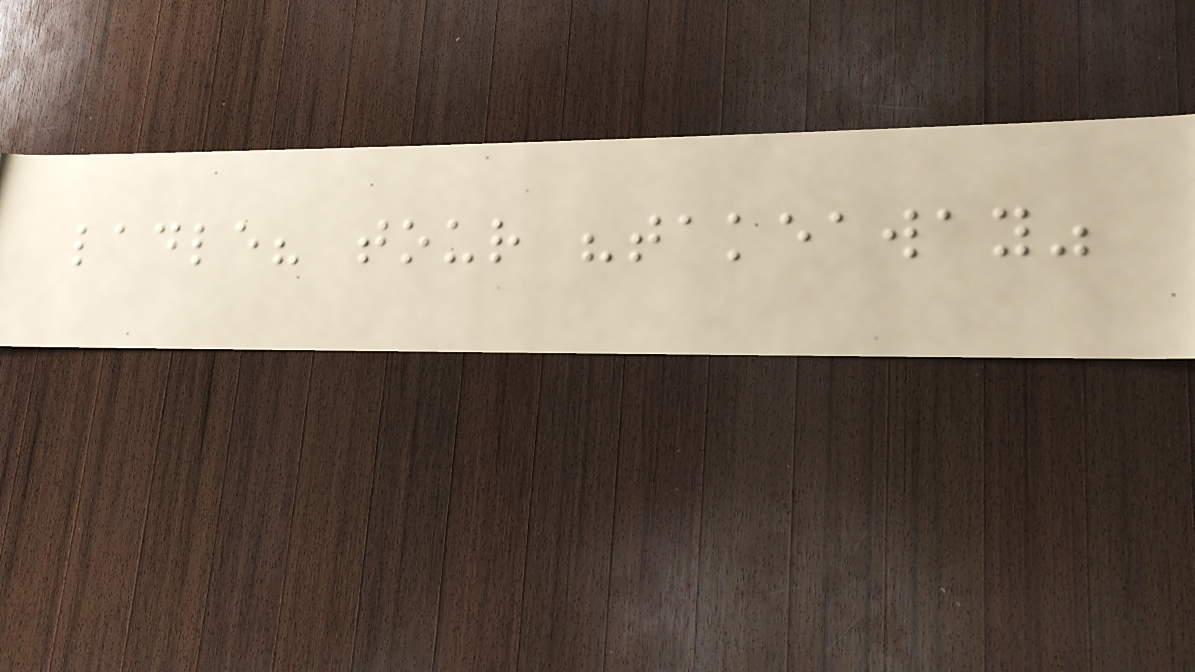ladle? tour "takeaway"
